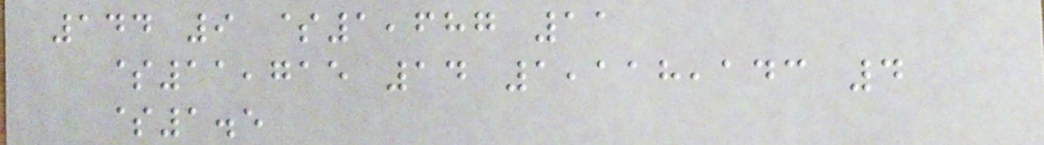144 9 $1,687 11
$11,715 14 1,118,143 4
$1.5
